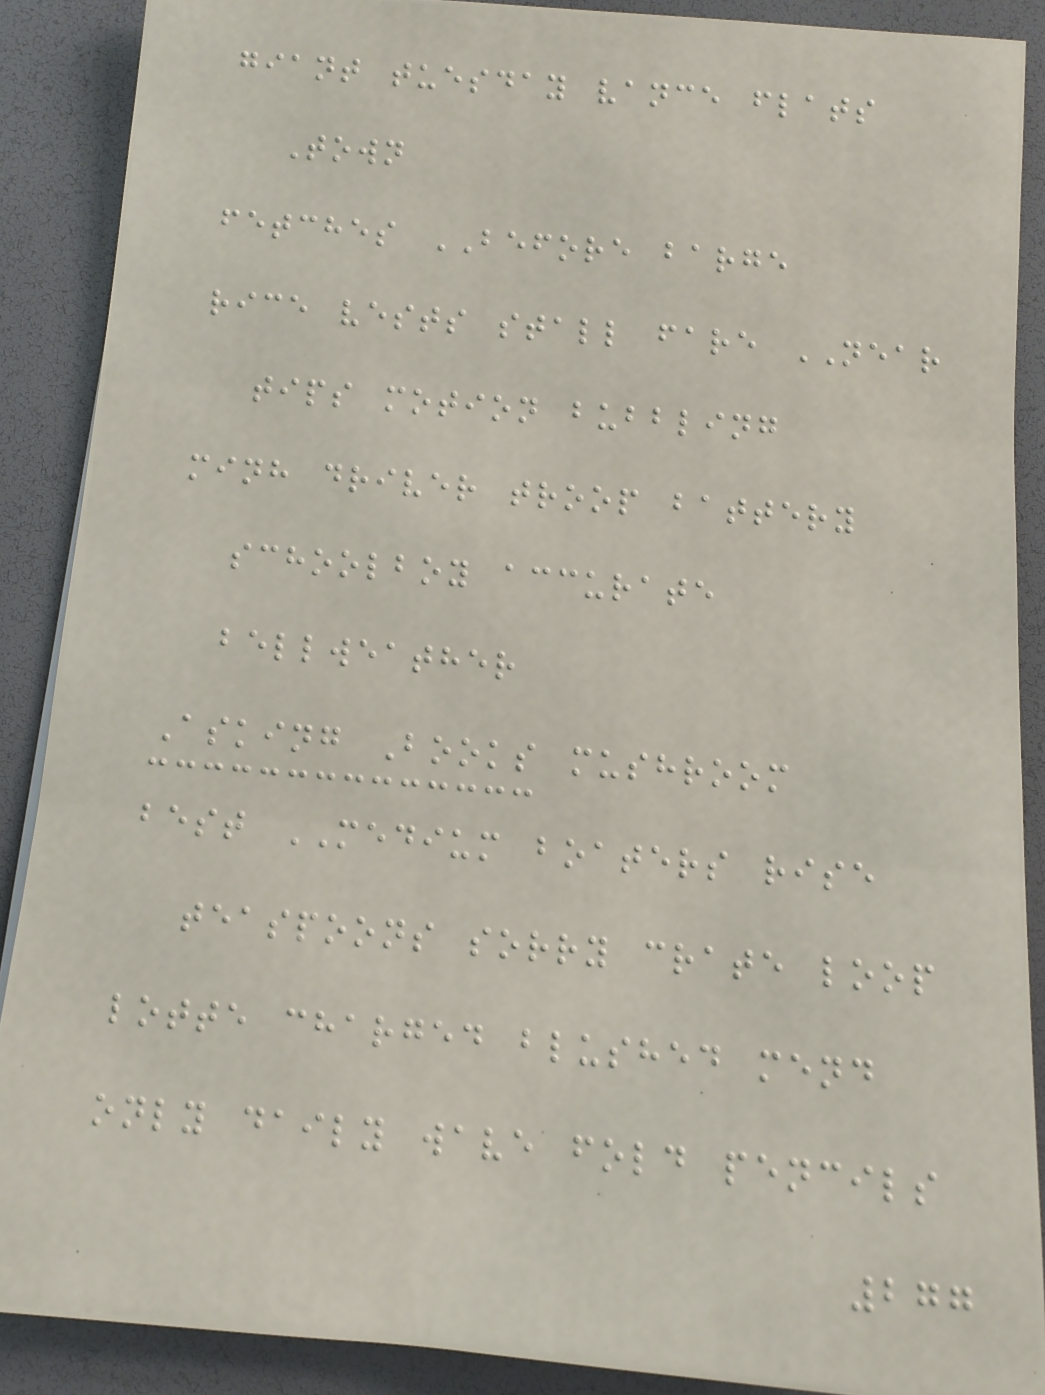giant tuesday vance flats
Town
fetches BEFORE barge
rice vests stall fare NEAR
tips motion bubbling
minh driver troop battery
schoolboy accurate
bellweather
Asking Books mushroom
best MEDIUM boaters rise
teaspoons sorry crate loop
lotte charged blushed mend
only daily wave fold pencils
277
